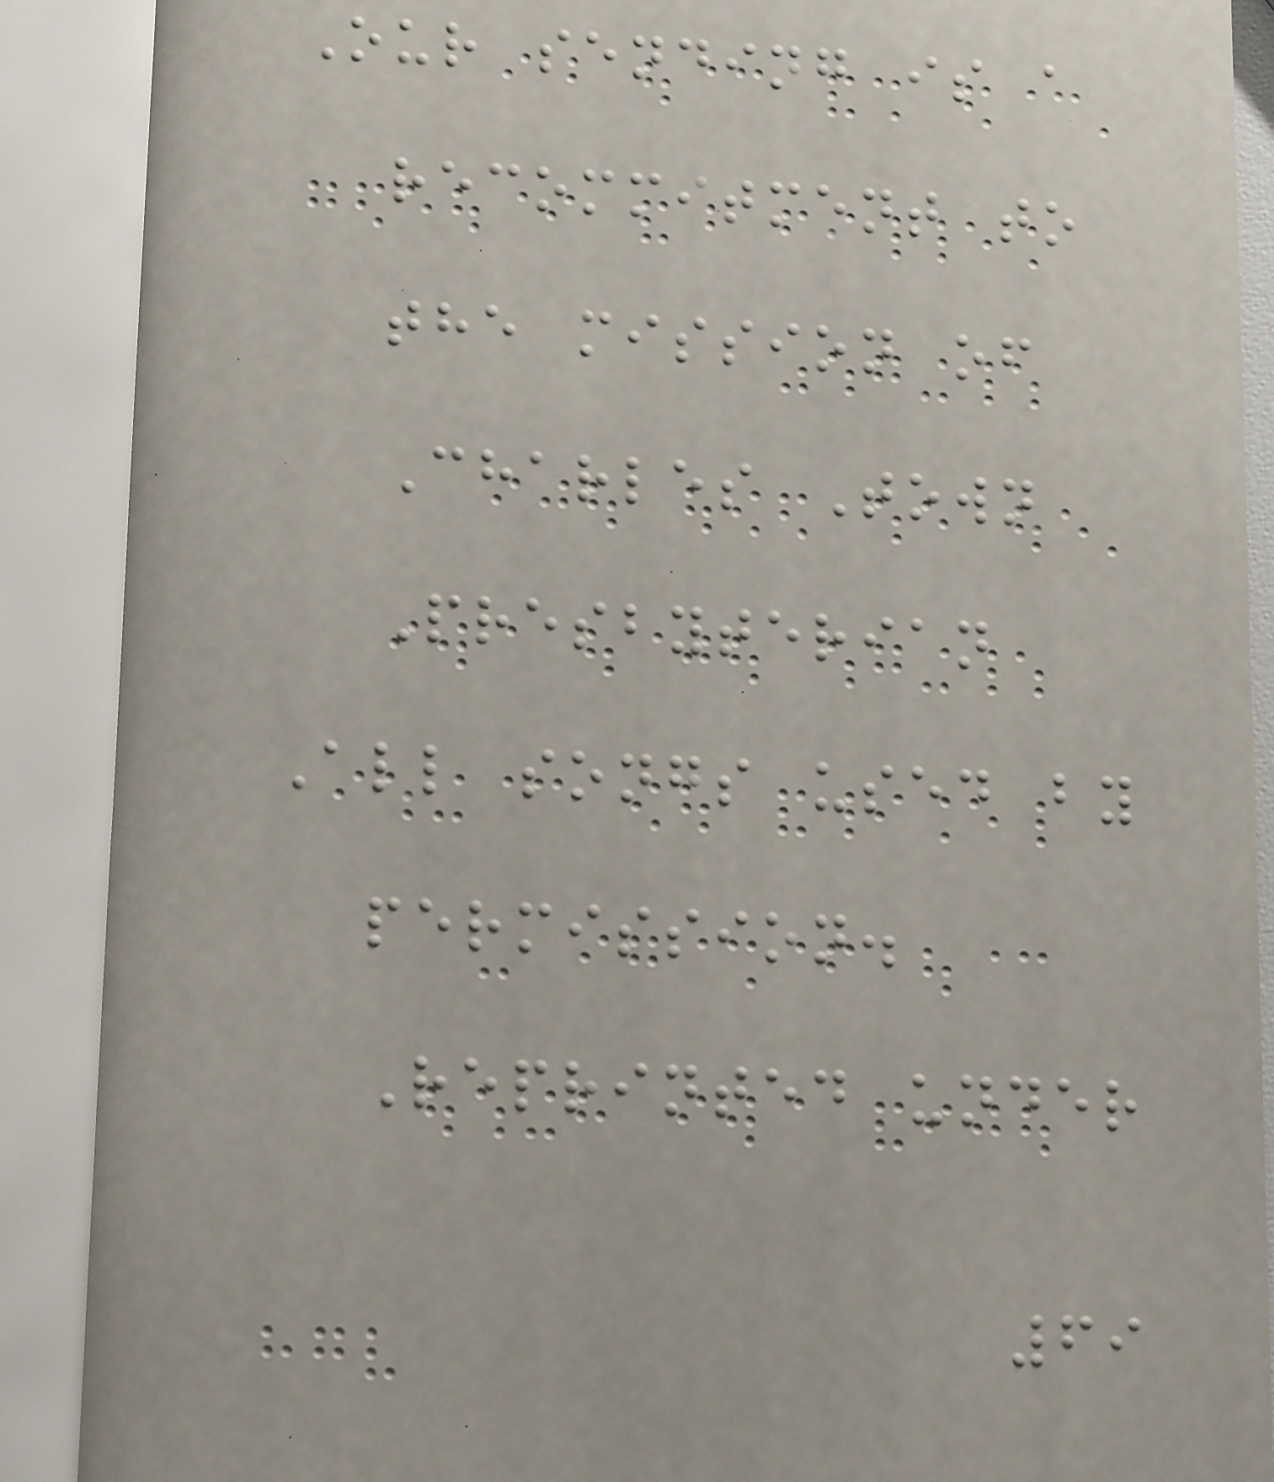Our sending is a
recommitment to
the mission of
Charles Town
Presbyterian
All songs used by
permission.
Reprinted under
69
